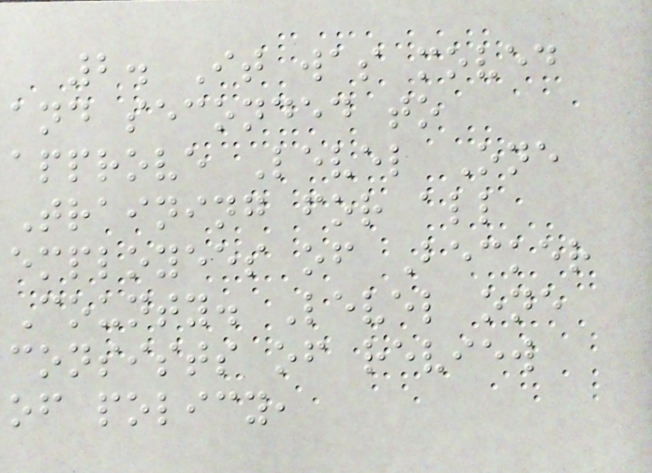2. It was moved
and seconded to
approve Level One
Training for all
employees of Becker
County. Level one
consists of review
of policy,
